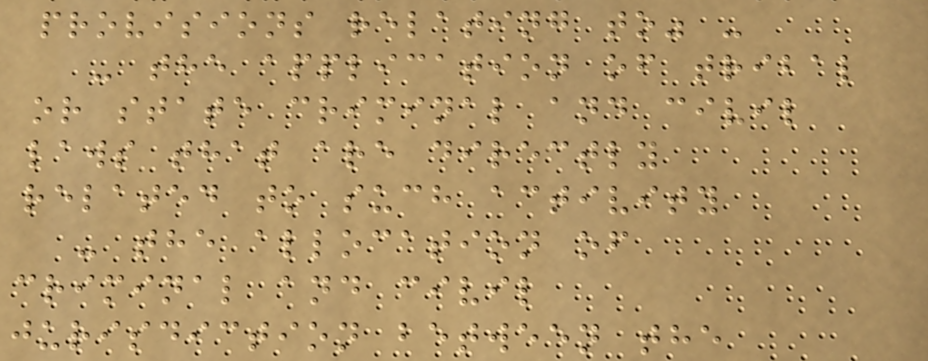provisions relating to" -
- the application of tribal
or state criminal and civil
laws that are directly
related to such activity
- the allocation of
criminal and civil
jurisdiction between the
